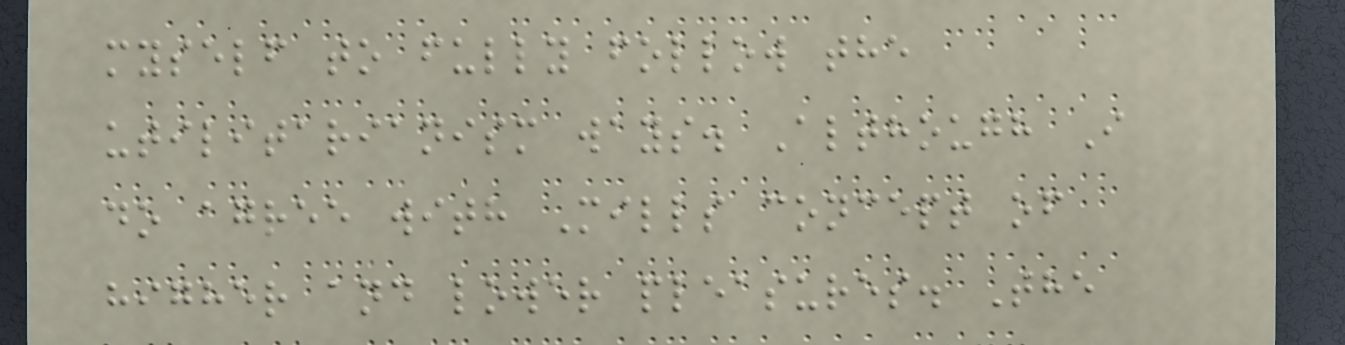myself to fully follow the
utilitarianism ways. Although I
do agree with Mills concept of
higher and lower pleasures. The
